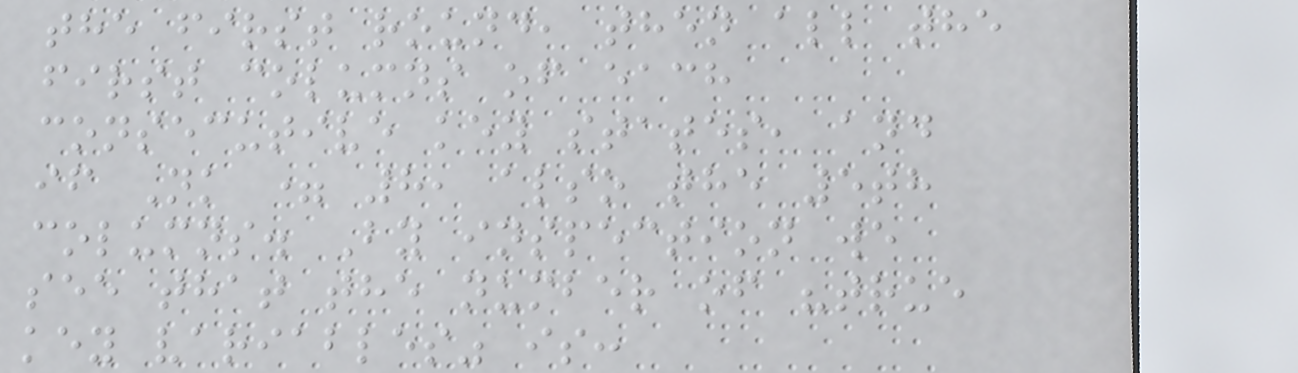the first round, then all the
first columns of each
consecutive key states, and
if Nk = 8, also the 5th
columns. By inspection we
see that the number of "true
key variables" is:
